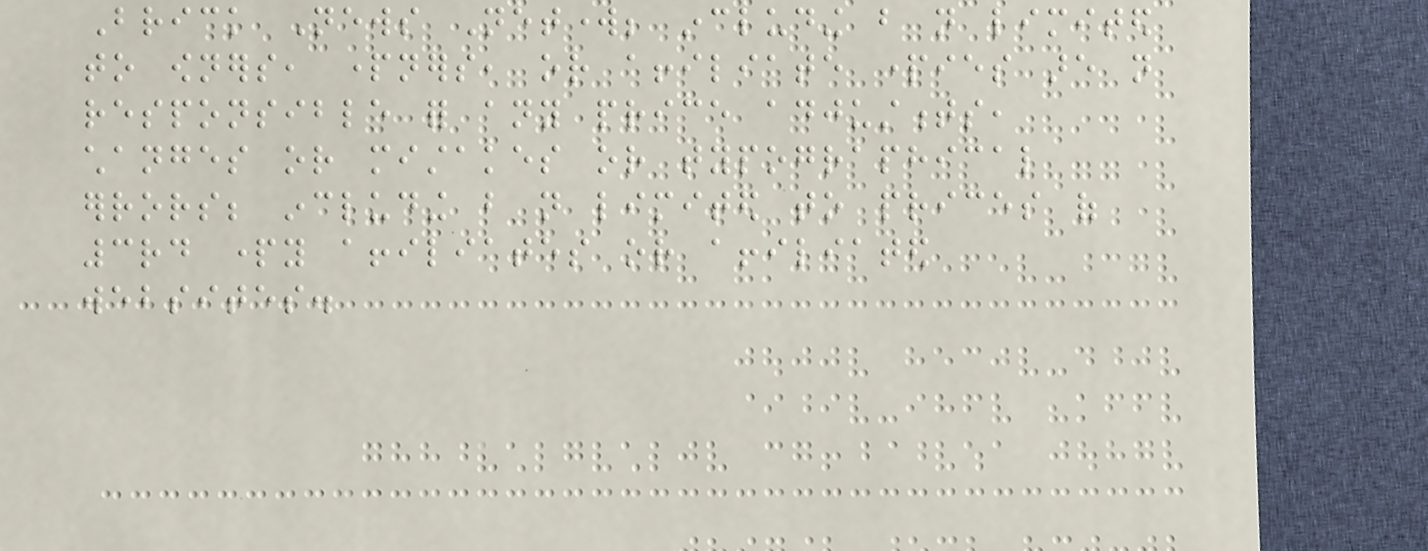Brick News Network; including but not limited
to owners, partners, or affiliate parties are not
responsible for any price adjustments,
changes or mistakes or typographical
errors; including but not limited to prices of
3rd party affiliates or affiliated
websites.
